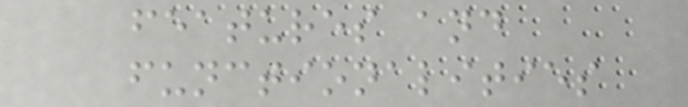features and
functionalities
